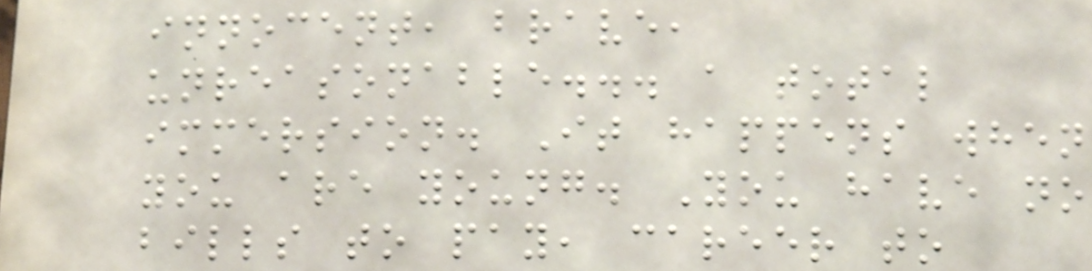innocent, brave,
unreasonable... a total
immersion. It happens when
you are young. You have no
bills to pay, career to
